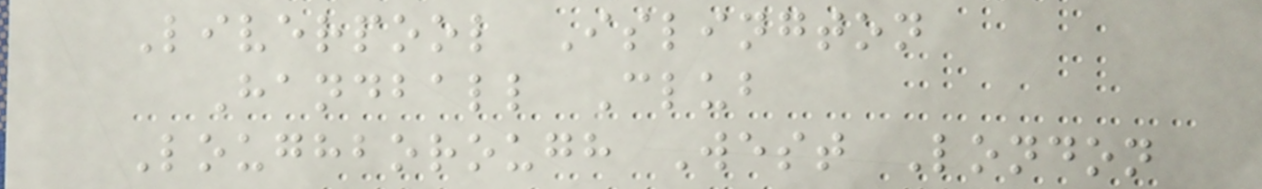Liverpool Islington
Handball Club
Loughborough West London
